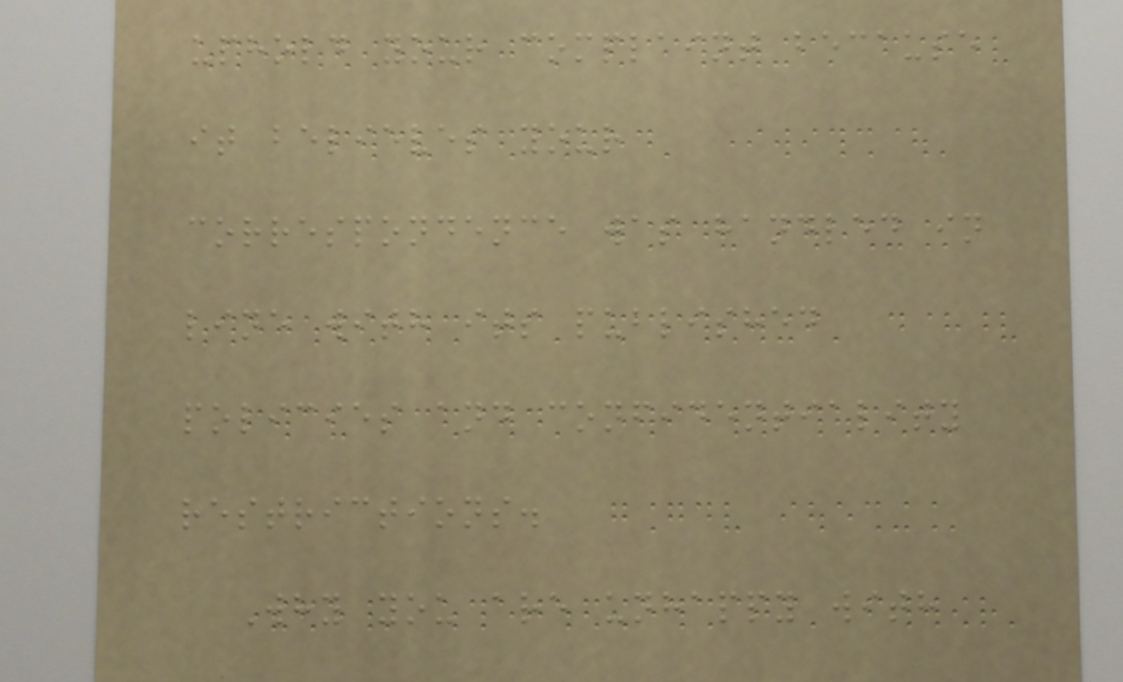uphold your complaint because
it believes your
correspondence was handled in
line with its published
policies and confidentiality
restrictions.
Why you are unhappy with
